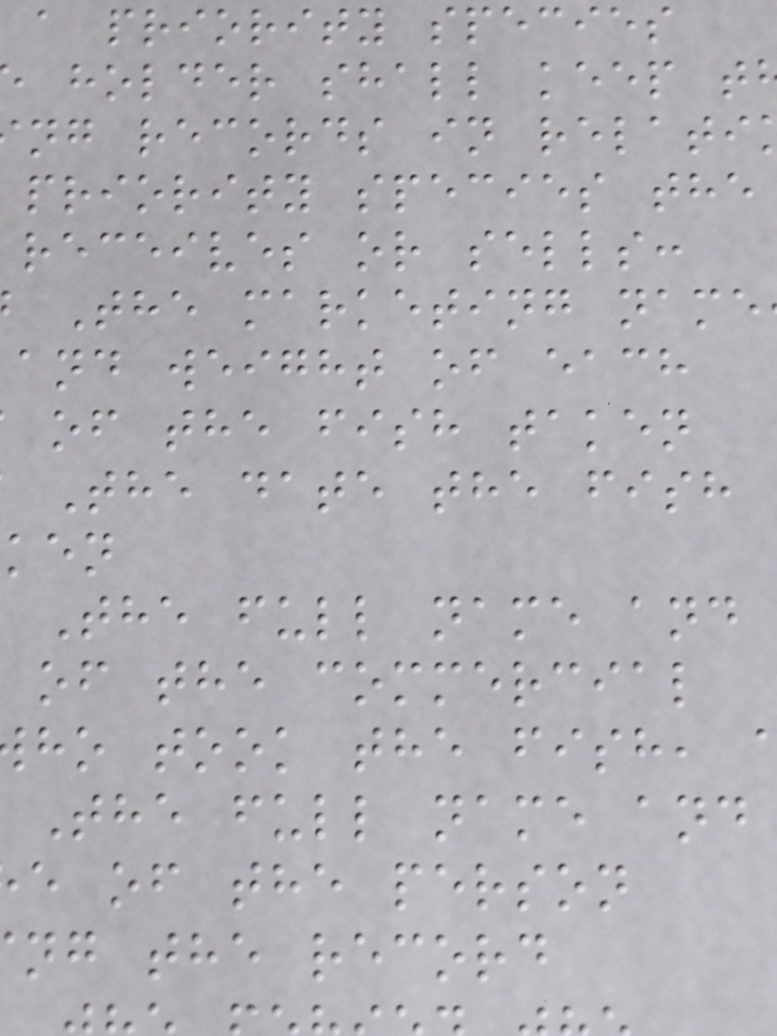a priority species
holder shall keep t
ng records in relati
priority species the
receives or sells:
The marketing name
and weight of each
of the fish taken
The date the fish
The full name and
of the commercial
ho took the fish,
The full name and
e of the person
ng the record
